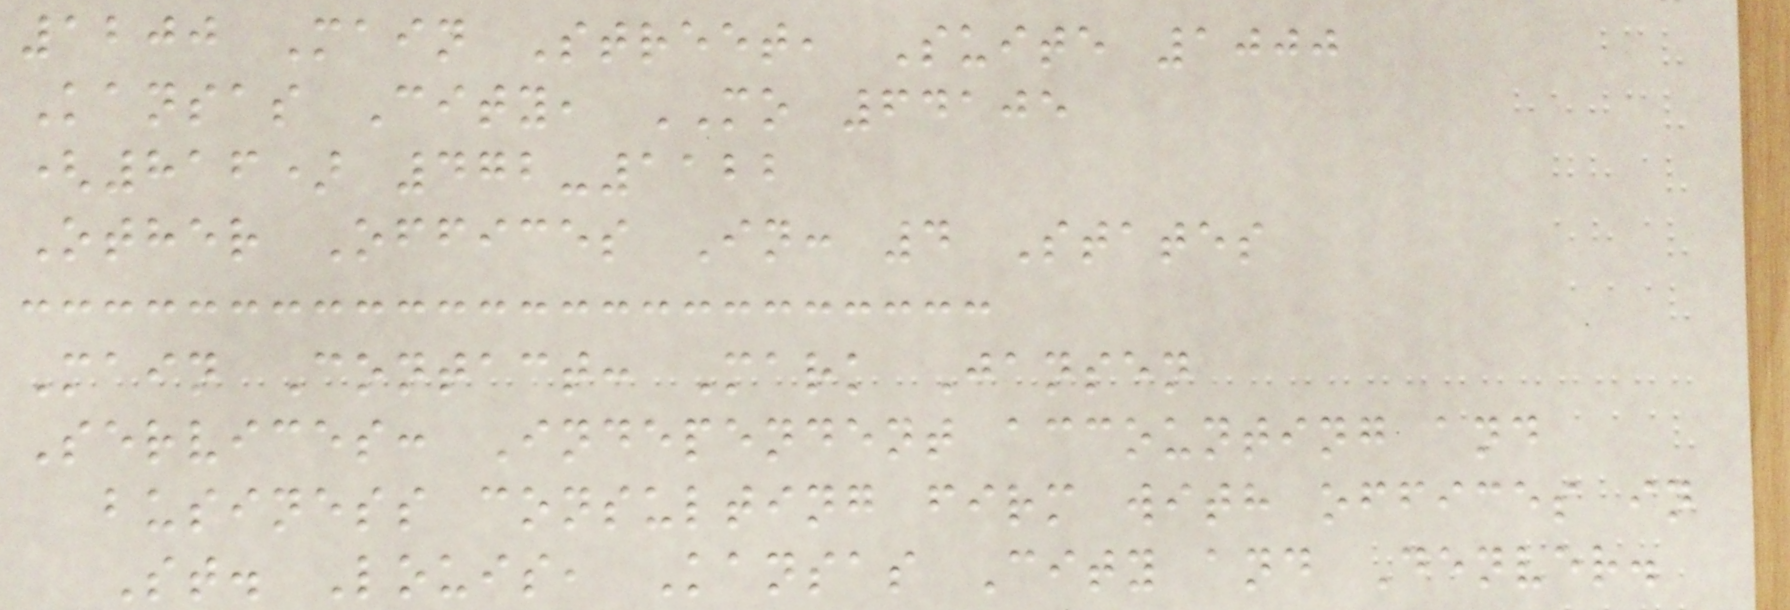1200 Main Street, Suite 1000
Kansas City, MO 64105
(816) 472-1122
Other Offices In: 4 States
Main Contact: Mark Jansen
Services: Independent accounting and
business consulting firm with offices in
St. Louis, Kansas City and Denver.
